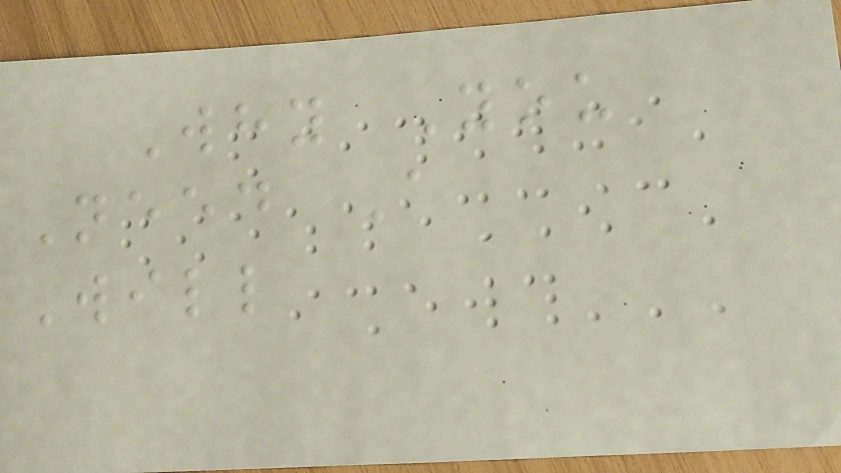Why You
Need A
Will
